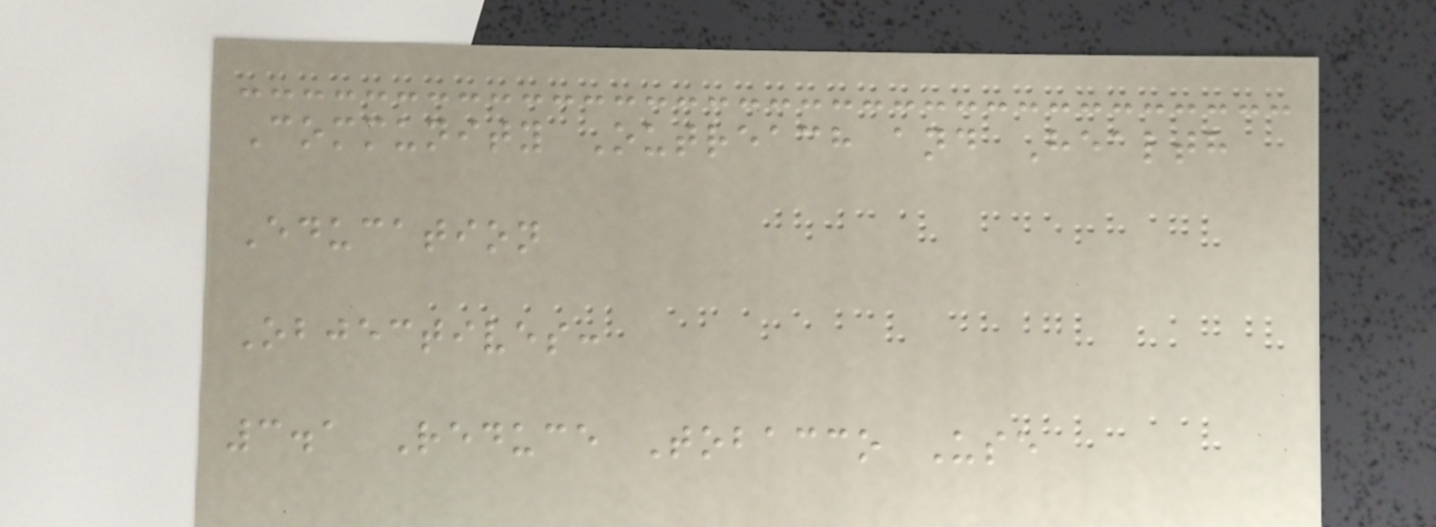Community Outreach and Health
Education
Objectives:
3.1 Reduce Tobacco Use
